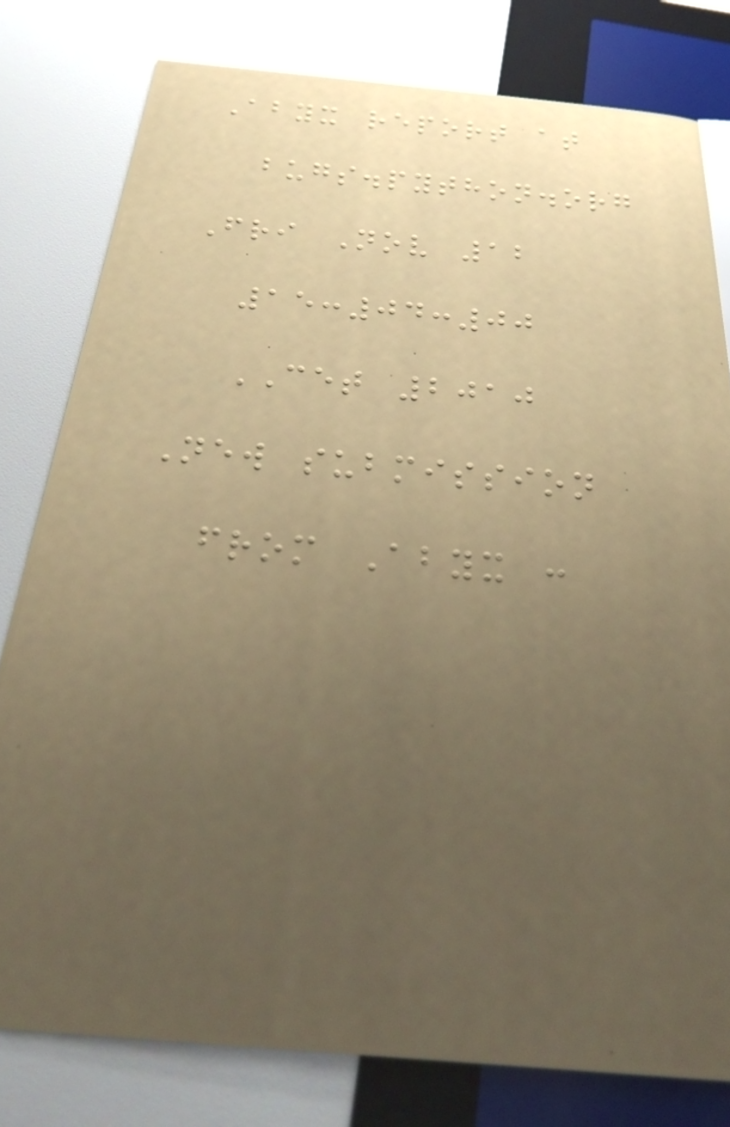Abyx report at
bugs.python.org
Fri Nov 12
15:04:00
CET 2010
New submission
from Abyx :
